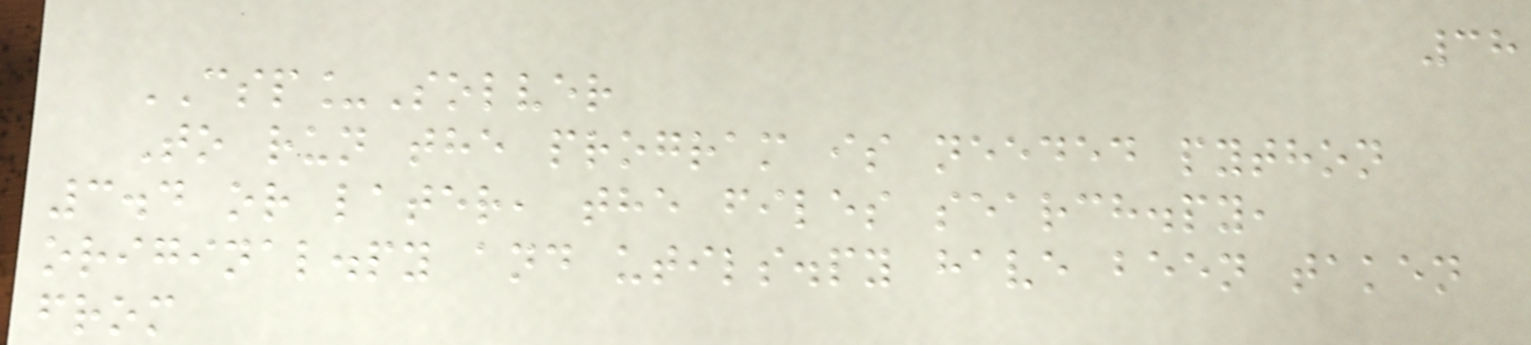38
CSP_Solver
To run the program is needed python
3.4 or later, the files search.py,
original.py and utils.py have been taken
from
